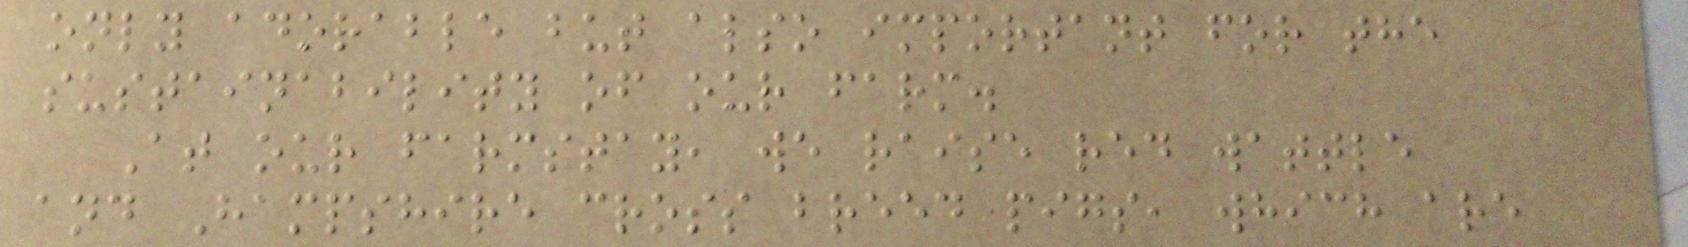only adorable but also important for the
sustainability of our farm.
At our farmstay, we raise red wattle
and Hampshire cross breed pigs, which are
